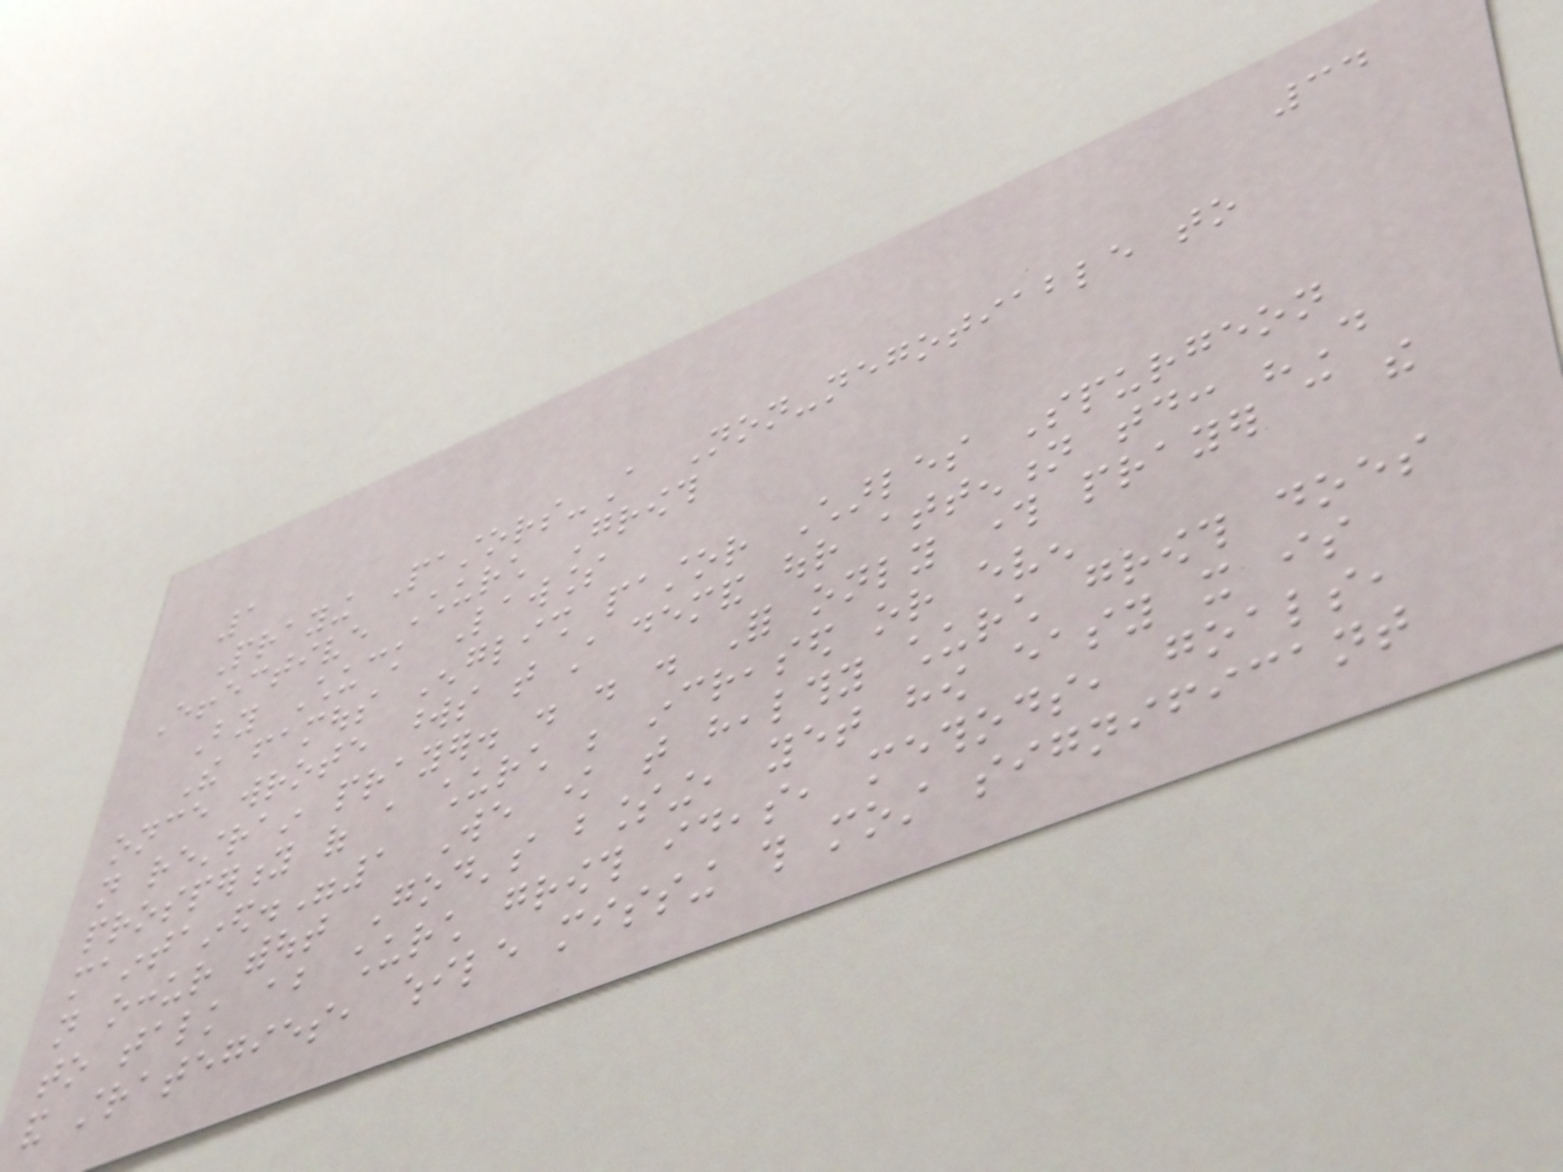34
1
Praying Pastors-A Non-negotiable to
Effective Church Growth
By Chuck Lawless
The famous English pastor Charles Spurgeon
once wrote words that still demand our attention today: "Do
not restrain prayer. . . . For only through prayer can the
prosperity of a church be increased or even
maintained."1 We know that healthy church growth does
not occur without God's blessing, yet how easy it is
to talk about church growth ideas, methods, goals,
and strategies, while missing this most significant
